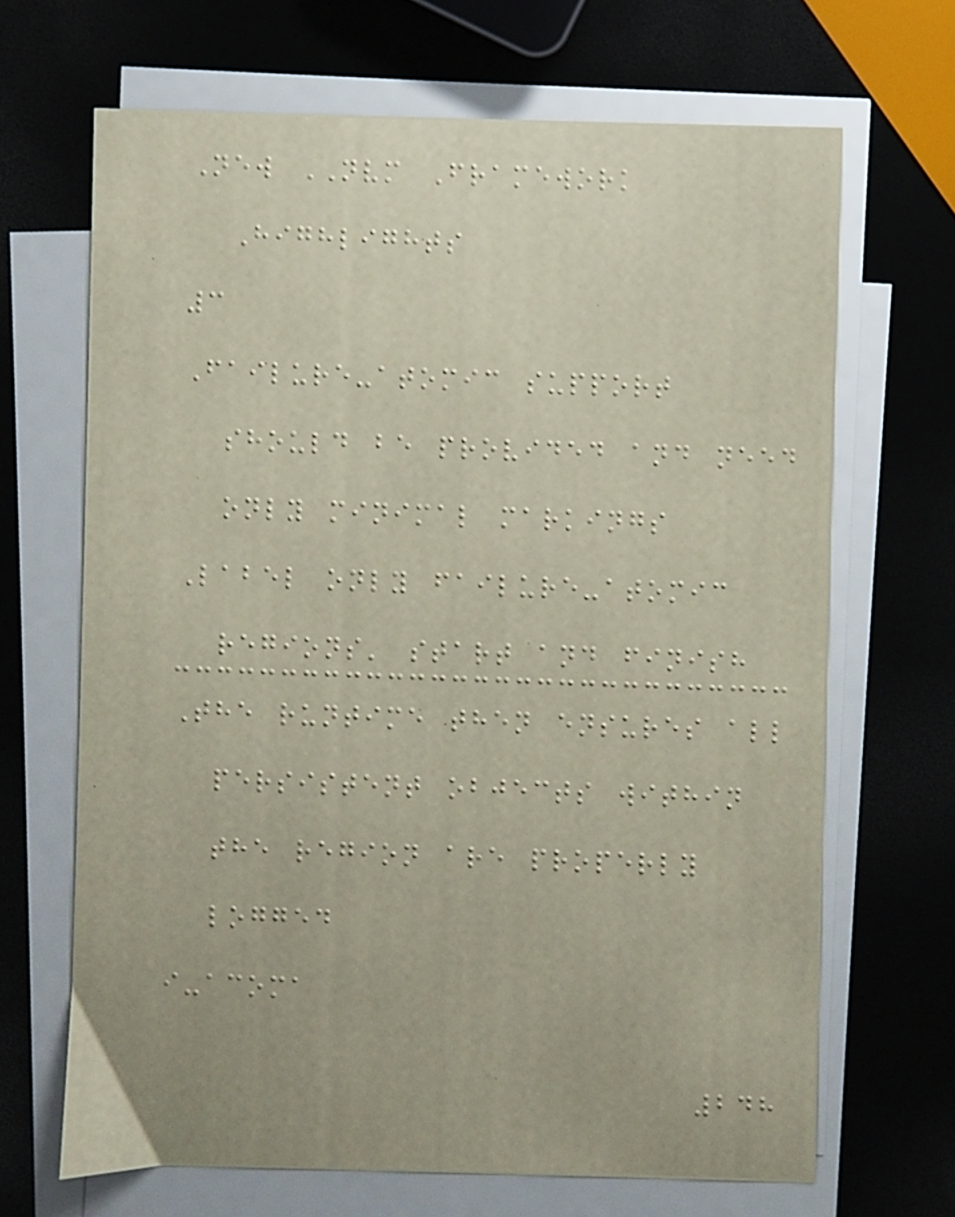New NVM Framework
Highlights
3
Failure-atomic support
should be provided and need
only minimal markings
Label only failure-atomic
regions' start and finish
The runtime then ensures all
persistent objects within
the region are properly
logged
i-acoma
248
